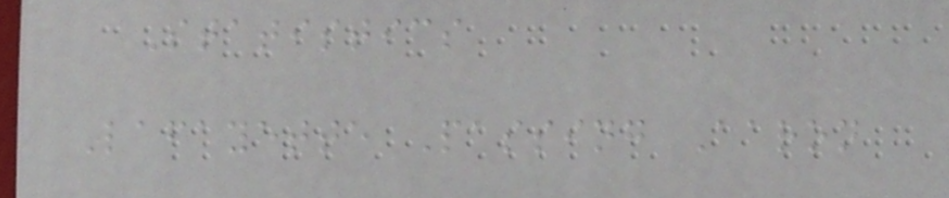Statistics
Lafayette Passing Aaron
